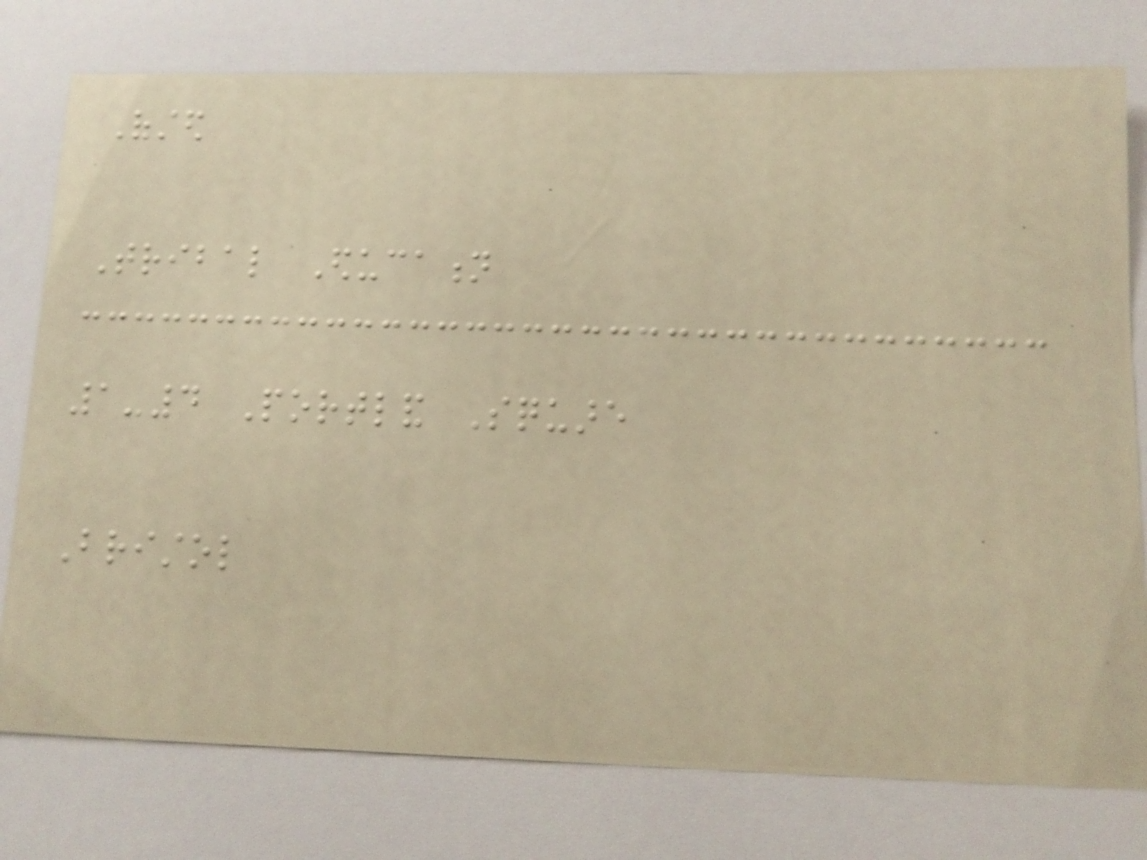Ofsted
Tribal Education
1-4 Portland Square
Bristol
